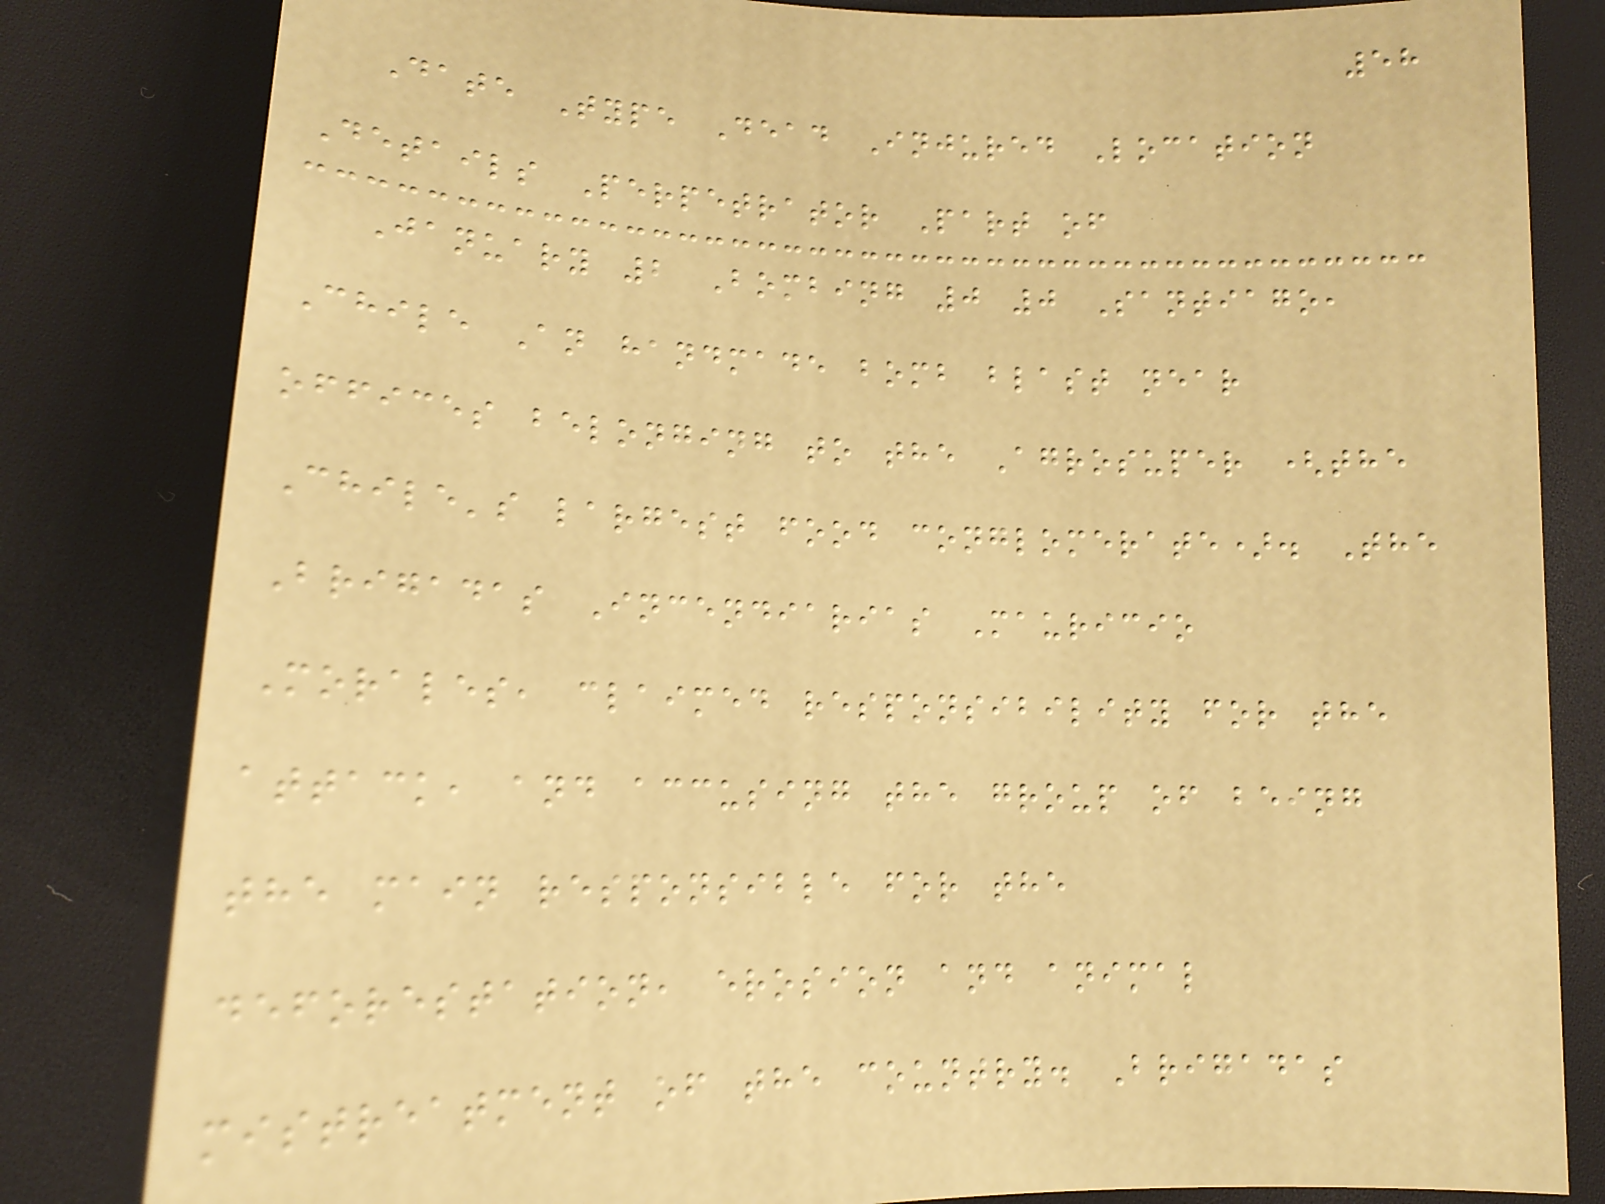58
Date Type Dead Injured Location
Details Perpetrator Part of
January 2 Bombing 0 0 Santiago,
Chile An handmade bomb blast near
offices belonging to the Agrosuper (the
Chile's largest food conglomerate). The
Brigadas Incendiarias Mauricio
Morales, claimed responsibility for the
attack, and accusing the group of being
the main responsible for the
deforestation, erosion and animal
mistreatment of the country. Brigadas
